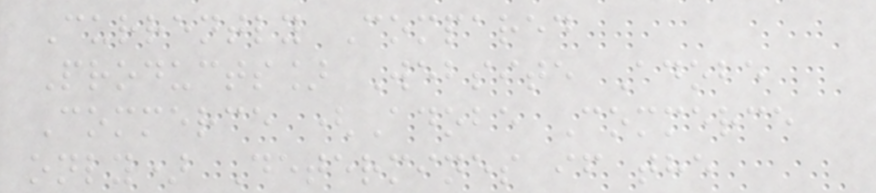Currently Compared
Products] Website Adobe
Commerce (Adobe Commerce
only) Determines if the
